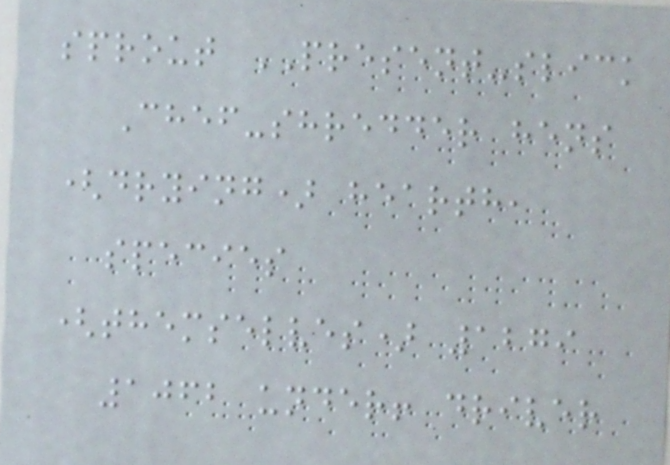sprout PRESENT-slick
Chef-shredder hens
(drying) hearth,
species
(themselves) 1279
1062 under! driver
